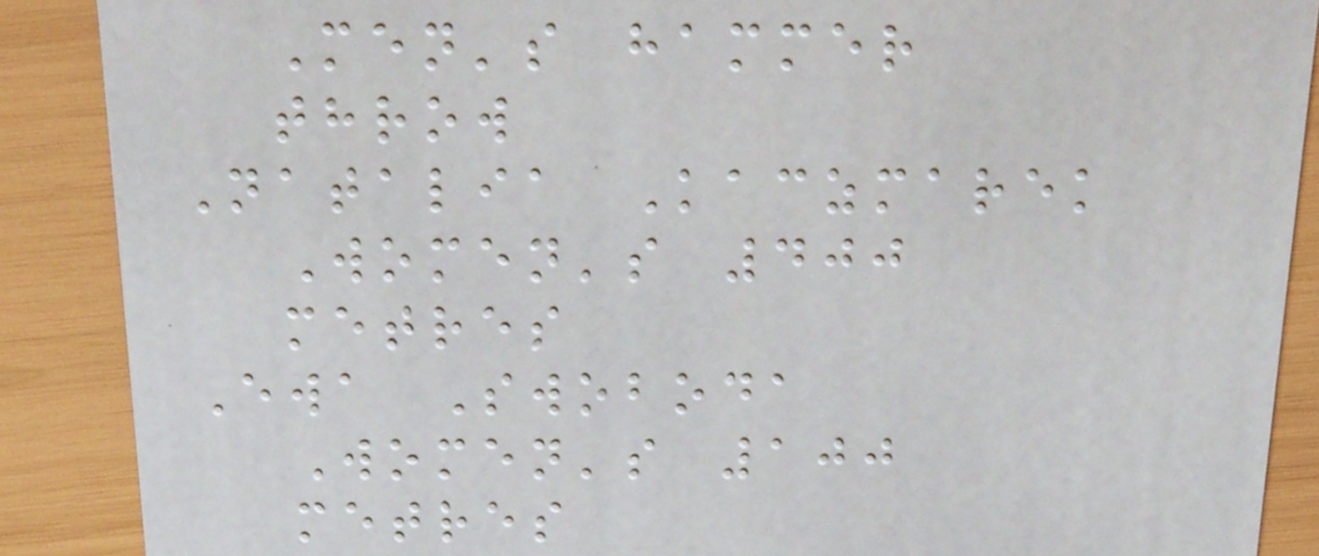Men's hammer
throw
Natalia Kaczmarek
Women's 400
metres
Ewa Swoboda
Women's 100
metres
